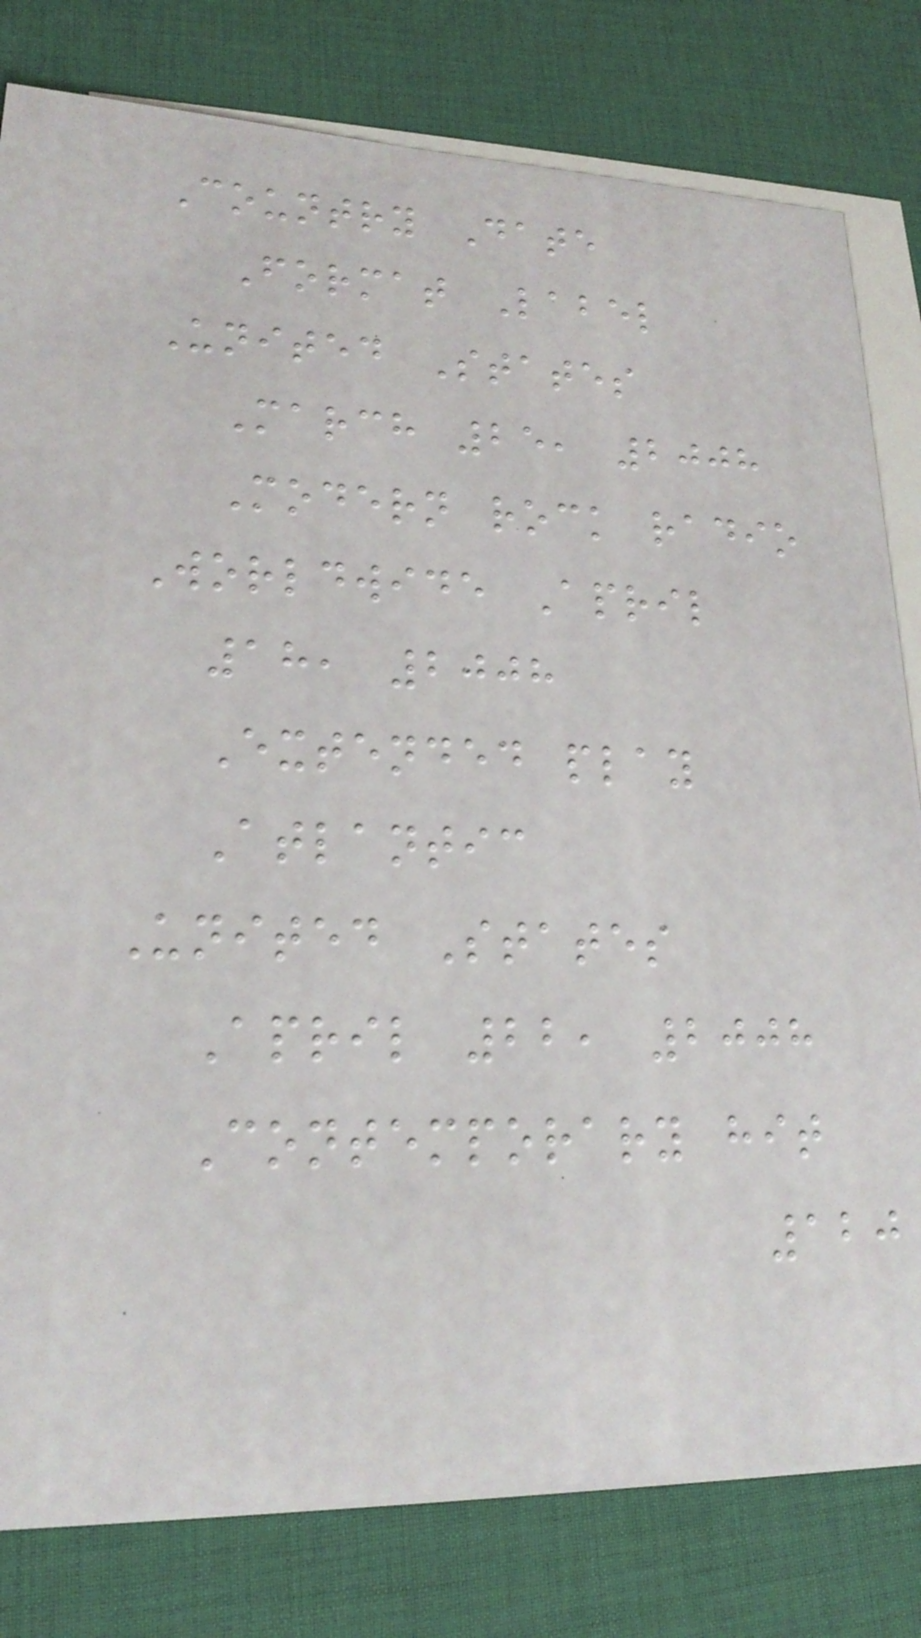Country Date
Format Label
United States
March 25, 2008
Modern rock radio
Worldwide April
18, 2008
Extended play
Atlantic
United States
April 22, 2008
Contemporary hit
120
